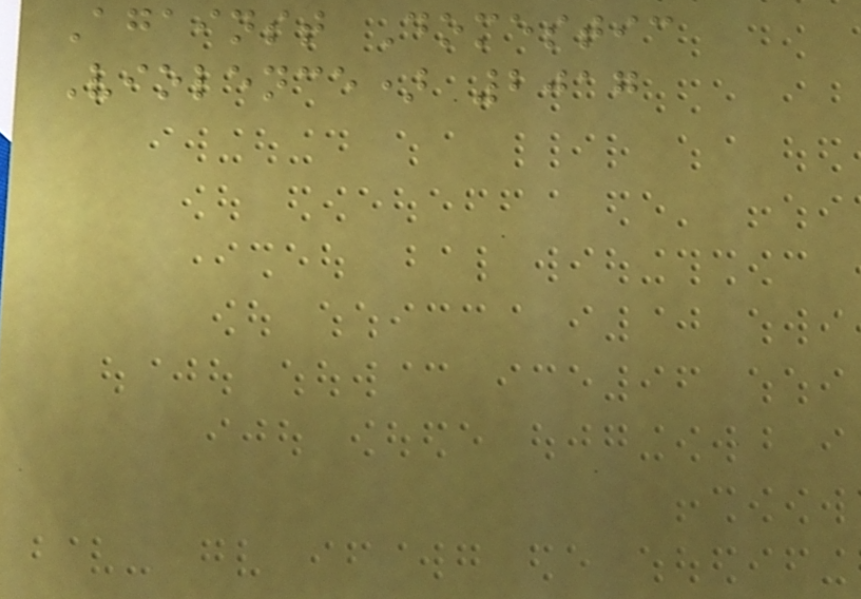Against Domestic
Violence) 2017
